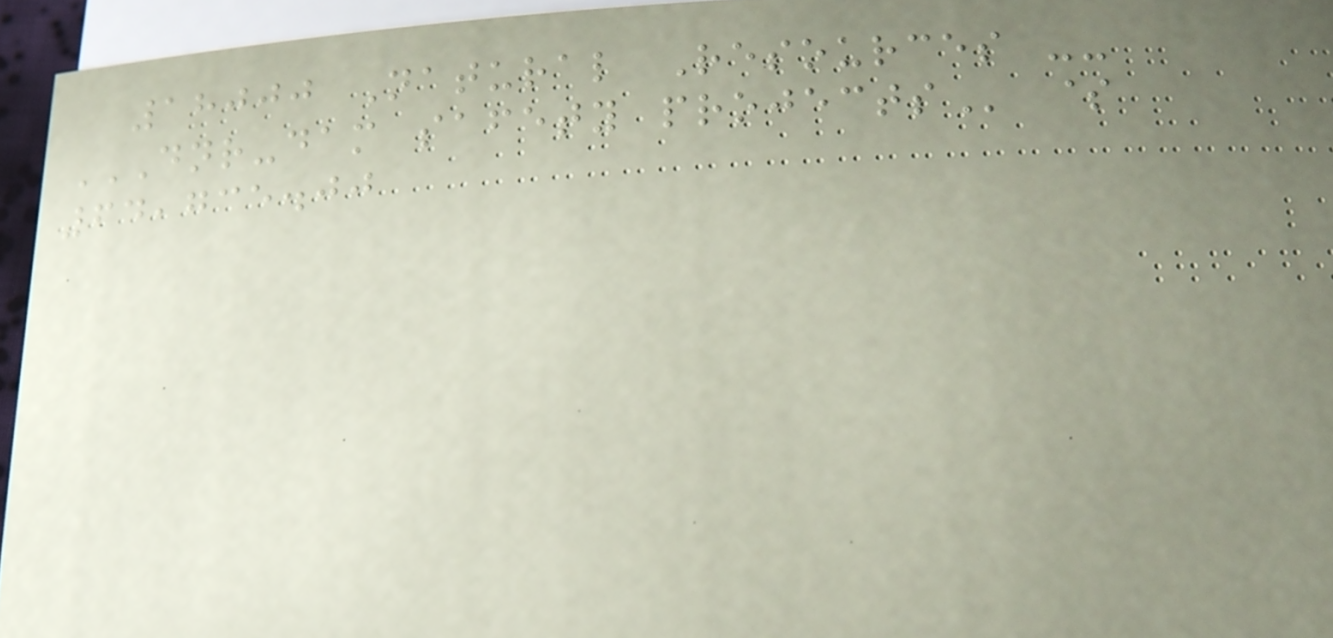18000 Natural Resources --
DNR-DAM SAFETY PROJECTS $
64,735.00
